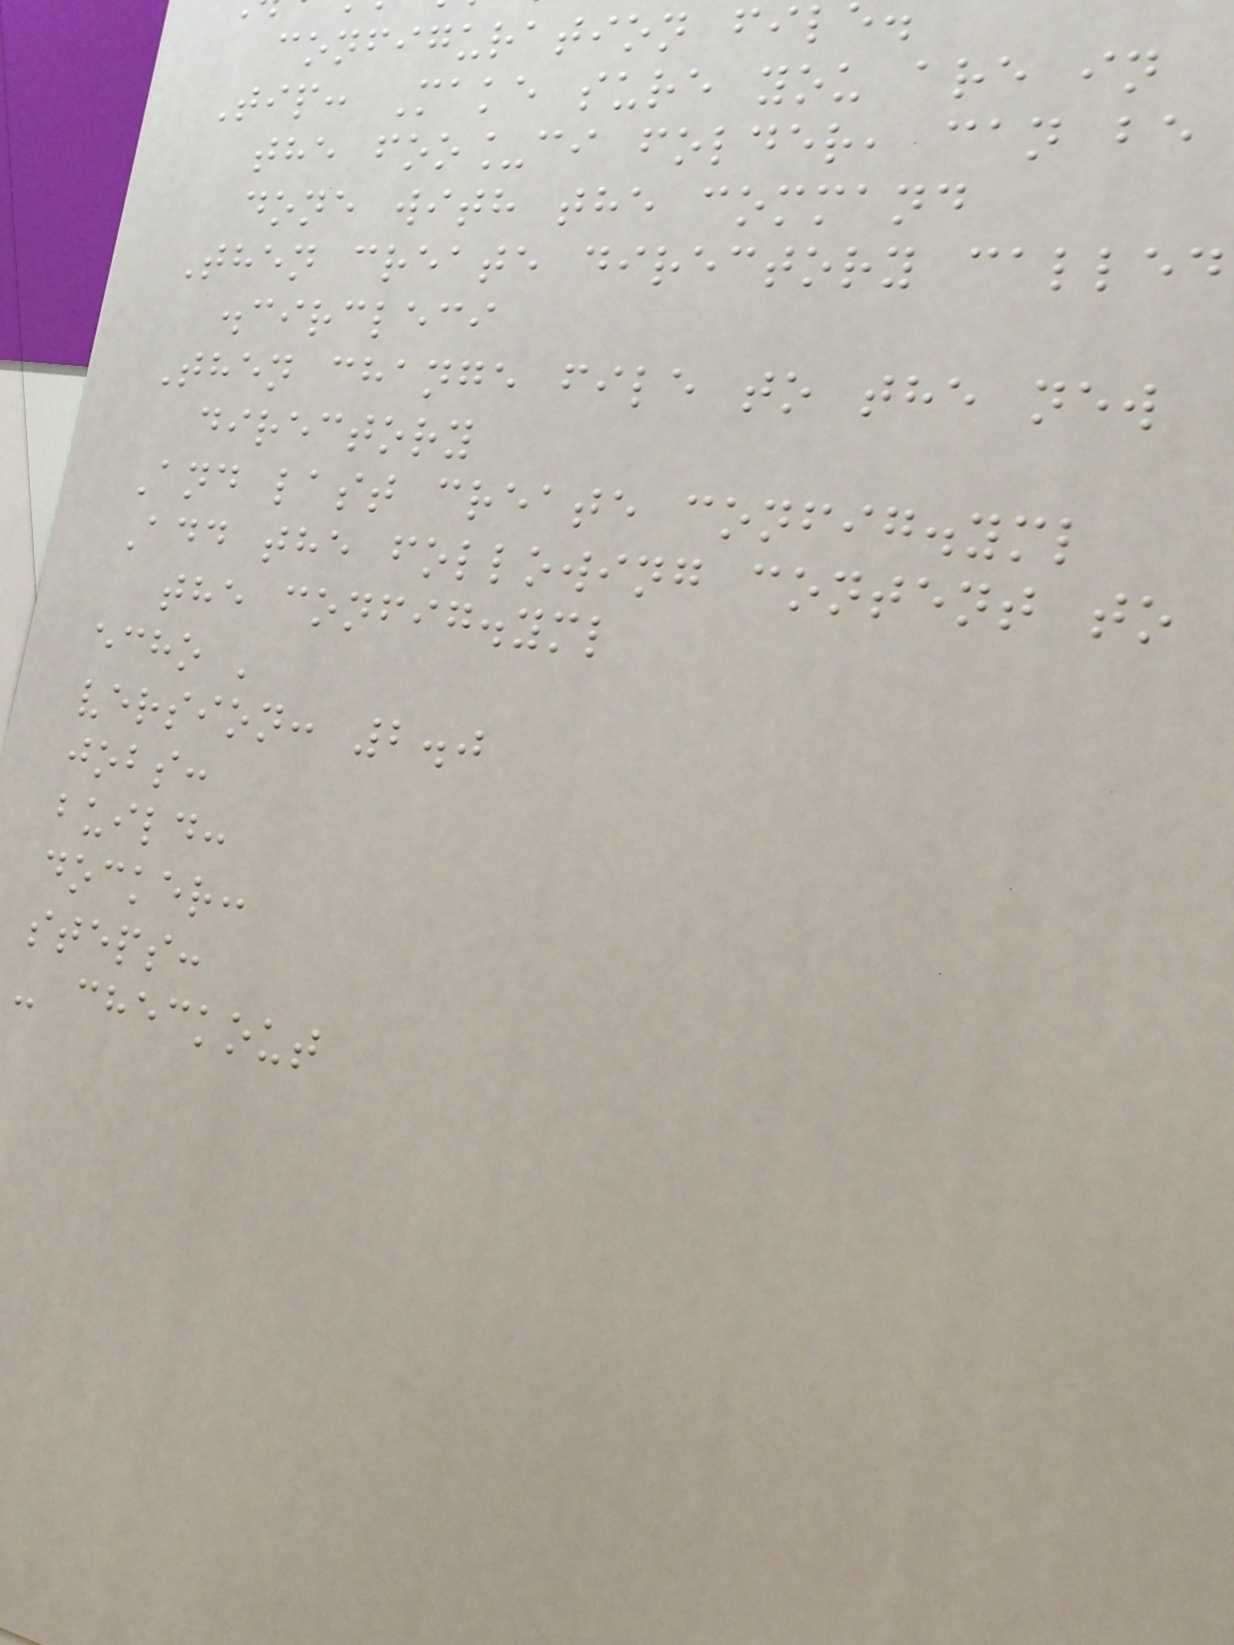configuration fil
Tip: Make sure you are in
the foo_ci folder, can be
done with the command
Then create directory called
.circleci
Then change file to the new
directory
And last create config.yml
Add the following content to
the config.yml
echo '
version: 2.0
jobs:
build:
docker:
steps:
- checkout
